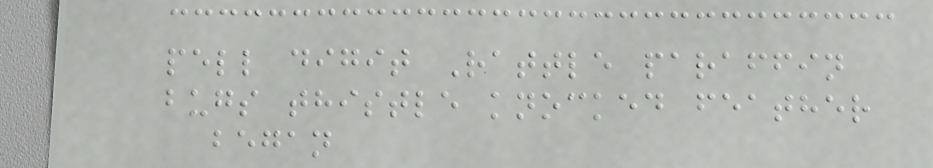pell digit Rattle paraffin
bugs thistle knocked feather
began
